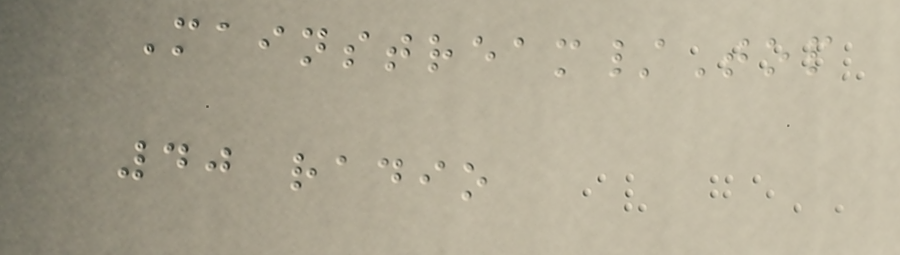Mainstream/Top
40 radio
